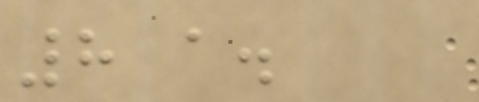8 a.
